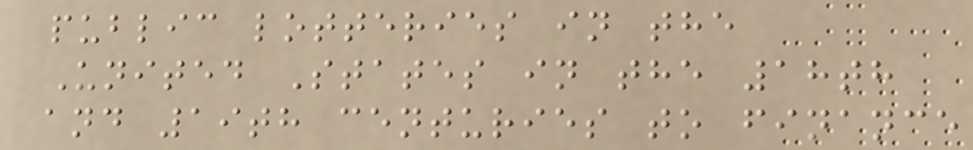public lotteries in the
United States in the 18th
and 19th centuries to finance
